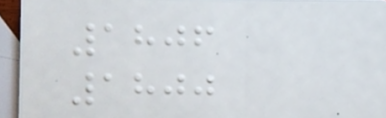1806
1800
